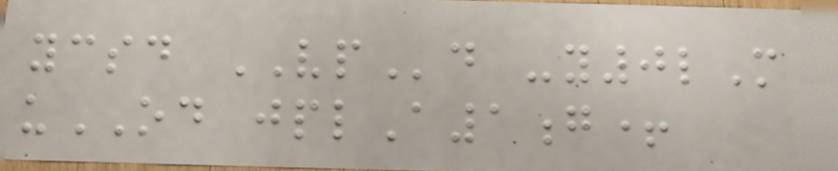ycsd VPd -y0lM
uOD jplA1g+
